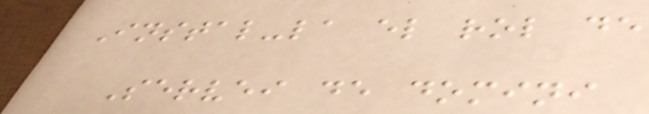Instal-la el rol de
Servei de domini
